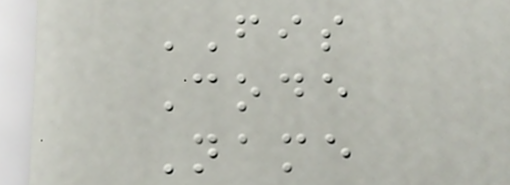FIS
Code
Name
